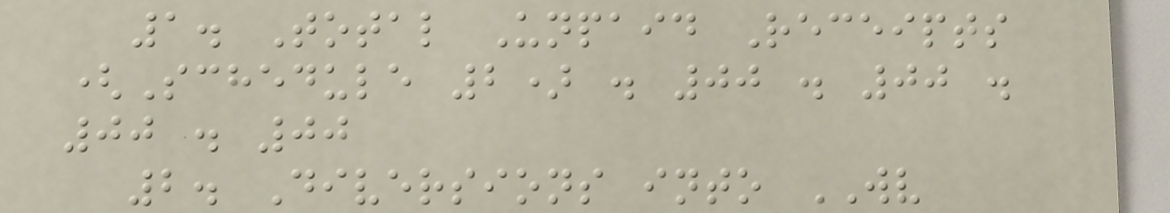1. Total Unpaid Receipts
(Schedule 2) . 00 . 00 .
00 . 00
2. Diversions into WV
